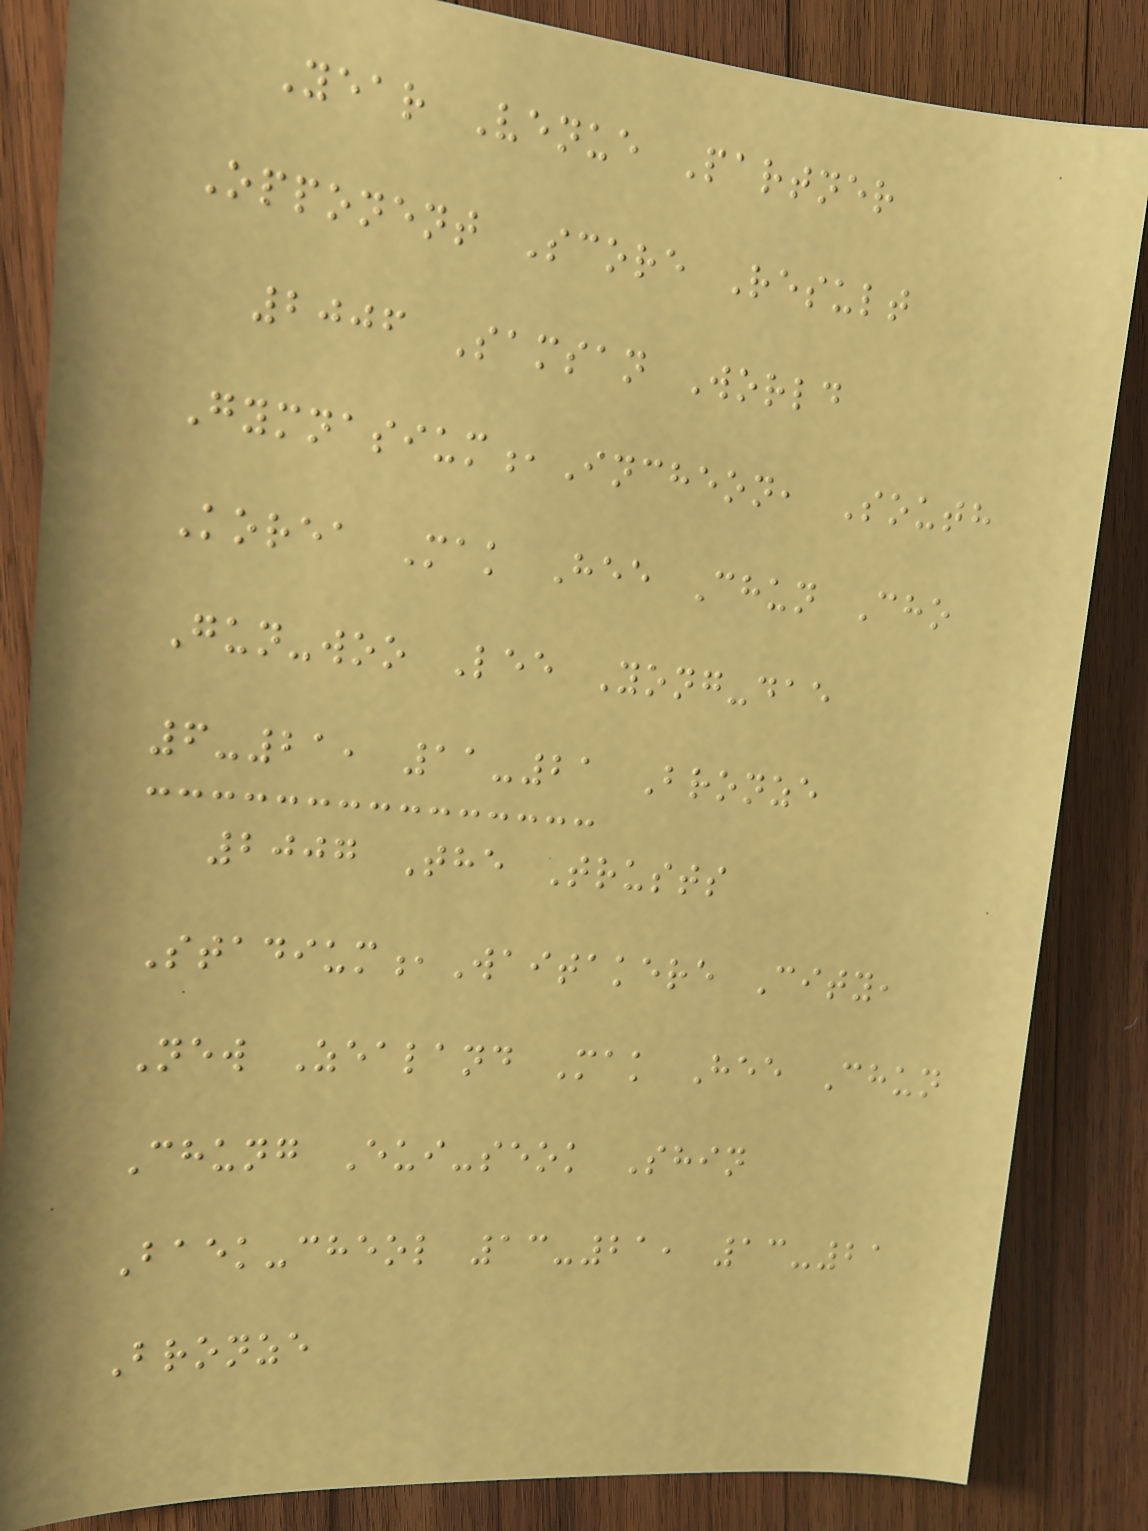Year Venue Partner
Opponent Score Result
2006 Samsan World
Gymnasium,Incheon, South
Korea Mak Hee Chun Cho
Gun-woo Lee Yong-dae
6-21, 11-21 Bronze
2007 The Trusts
Stadium,Waitakere City,
New Zealand Mak Hee Chun
Chung Eui-seok Shin
Baek-cheol 13-21, 13-21
Bronze
